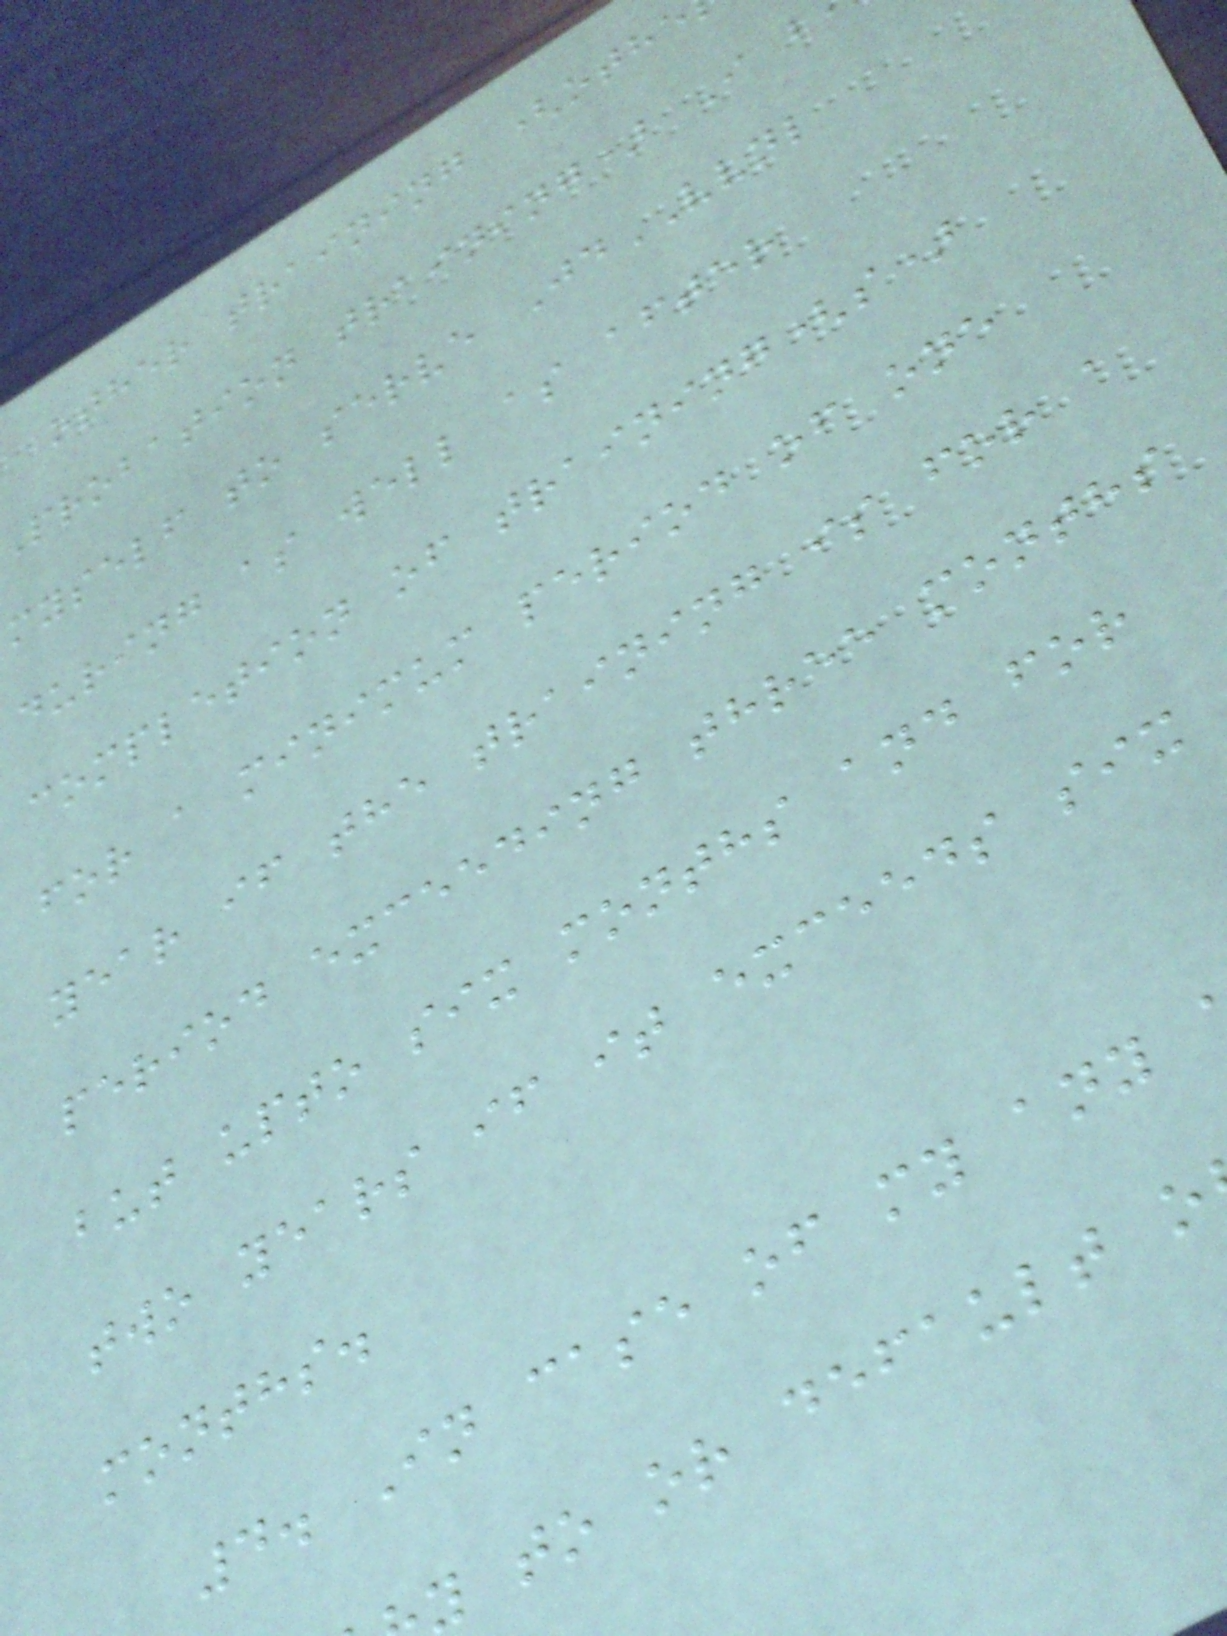other training (othe
probation training) I b
myself to serve JdVVNL
during as well as after
completion of training(s)
for a minimum period of one
year if the training is for a
period exceeding three months
but upto six months and for
two years if it exceeds six
months.
4. In case of my any
y to or default o
